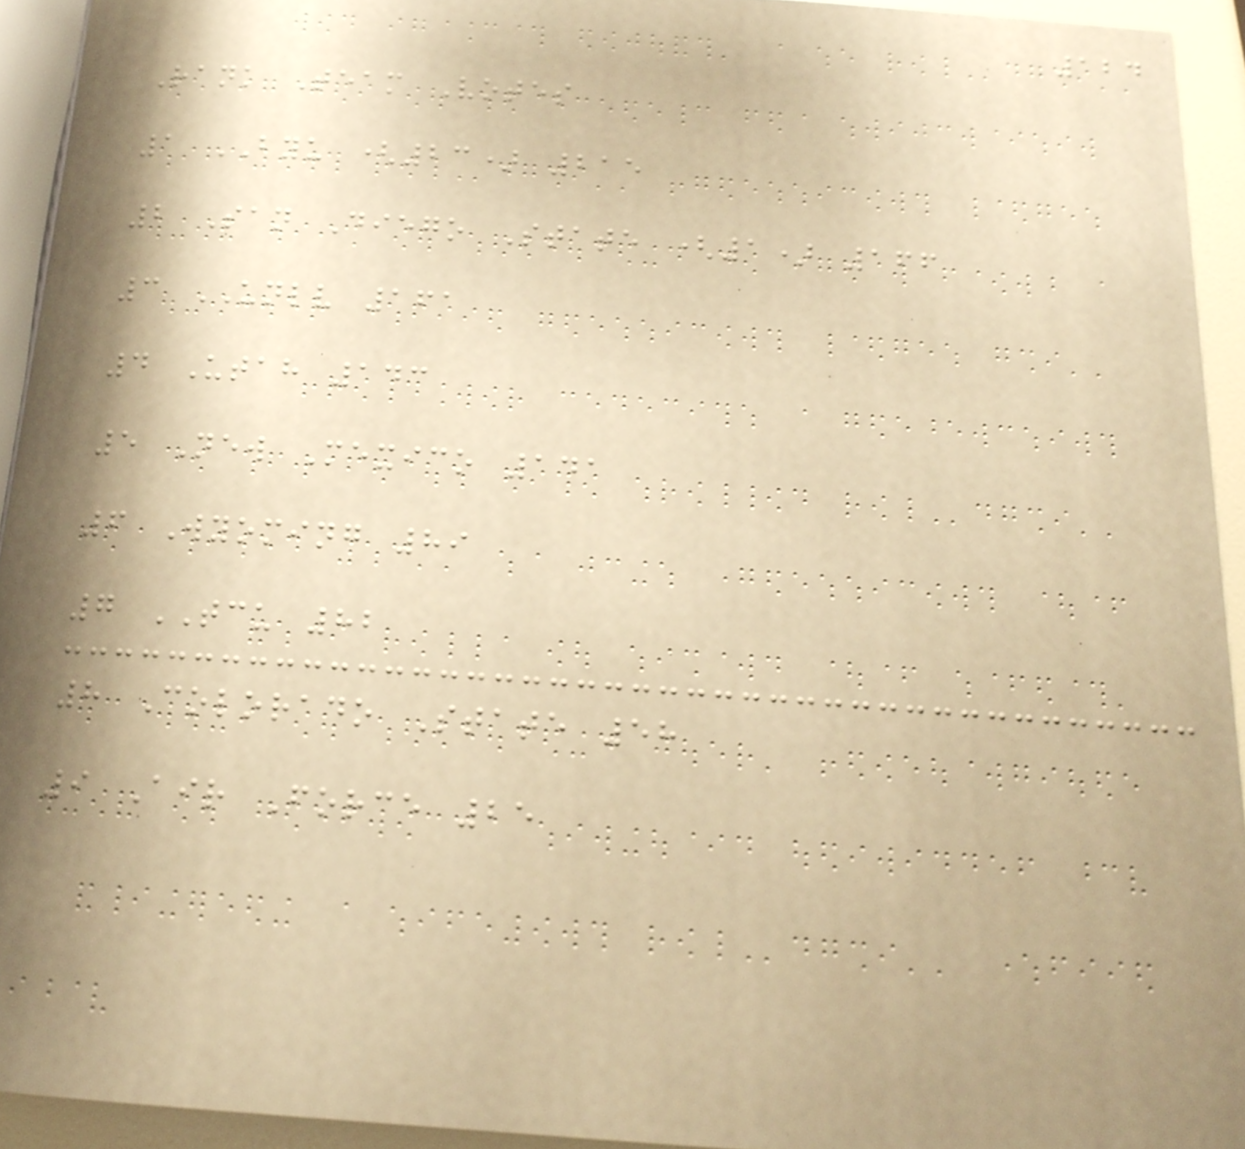124
Rank Team Votes
1 BYU (23) 215
2 San Diego State (1) 166
3 UNLV 161
4 Utah 143
5 New Mexico 141
6 Wyoming 89
7 TCU 82
8 Colorado State 58
9 Air Force 25
